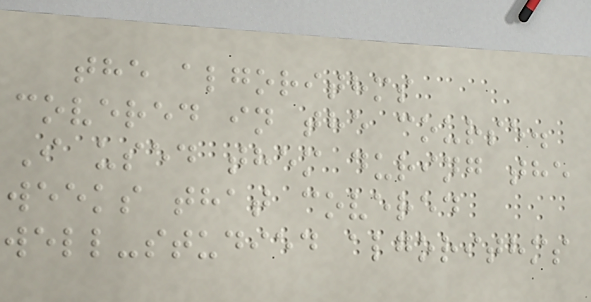the algorithms
covered in the course.
I used them during the
weeks that covered
well-studied algorithms
